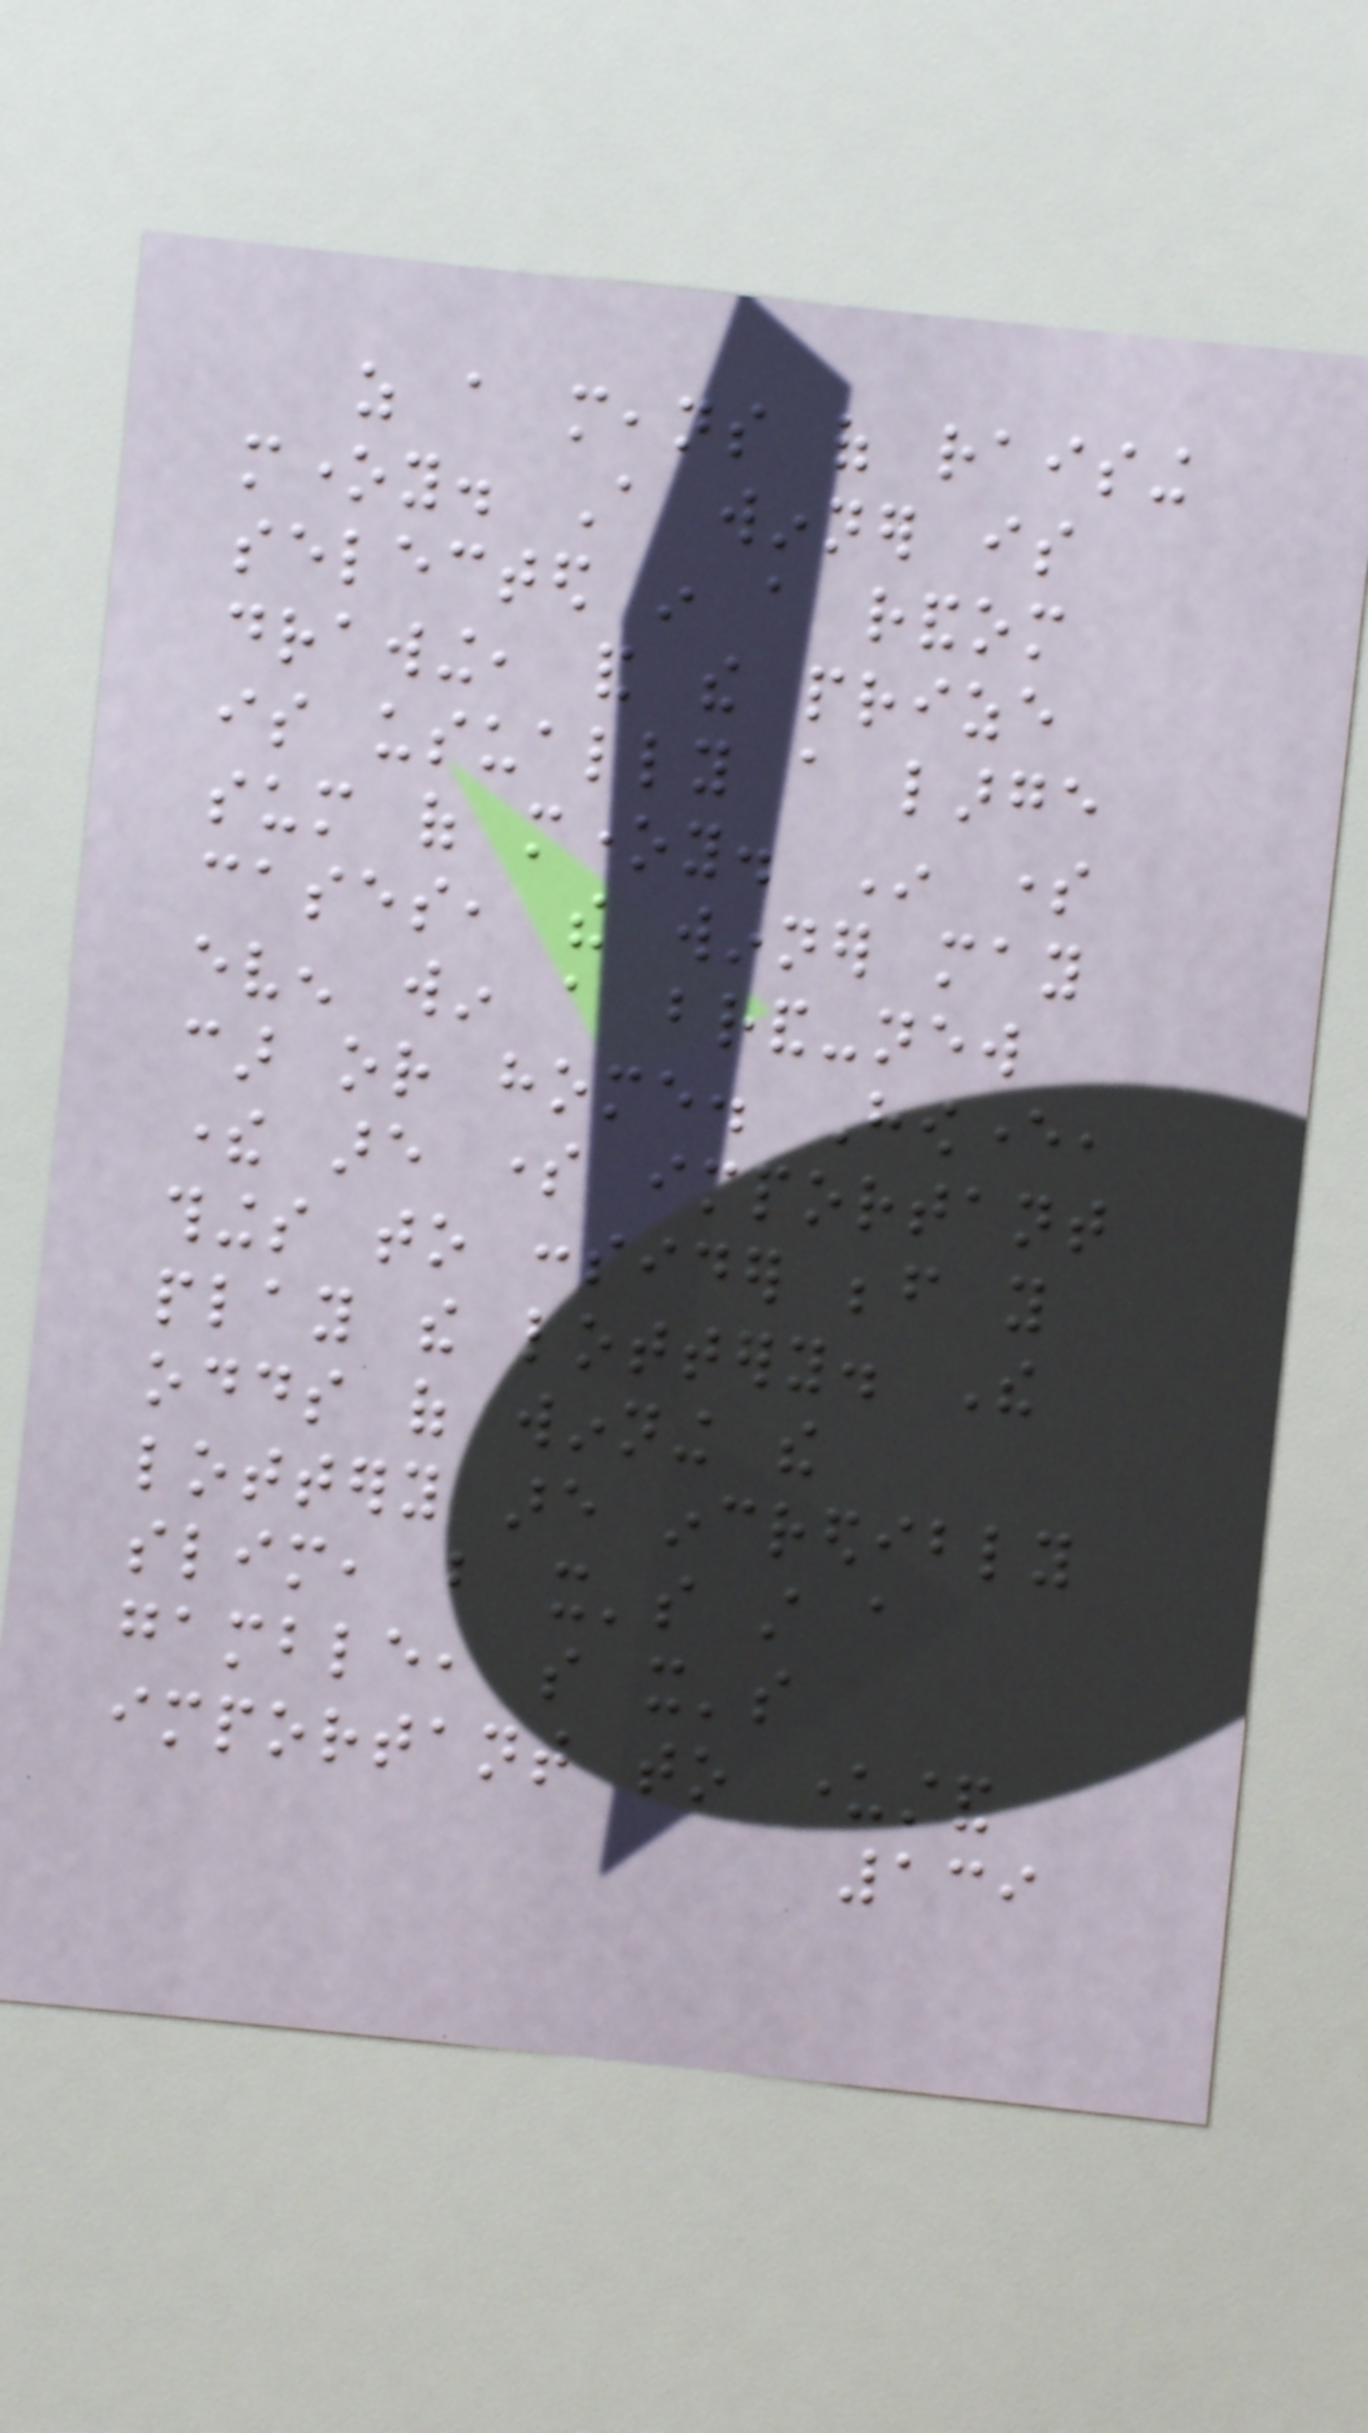as a means of raising
money. A winner is
selected in a random
drawing, and the prize
is usually a large
sum of money. In some
cases, the winner may
even win a brand-new
car or home. However,
there are some important
things to consider before you
play the lottery. The
odds of winning the
lottery are incredibly
slim, but it's still a
gamble, so it's
important to understand
139
